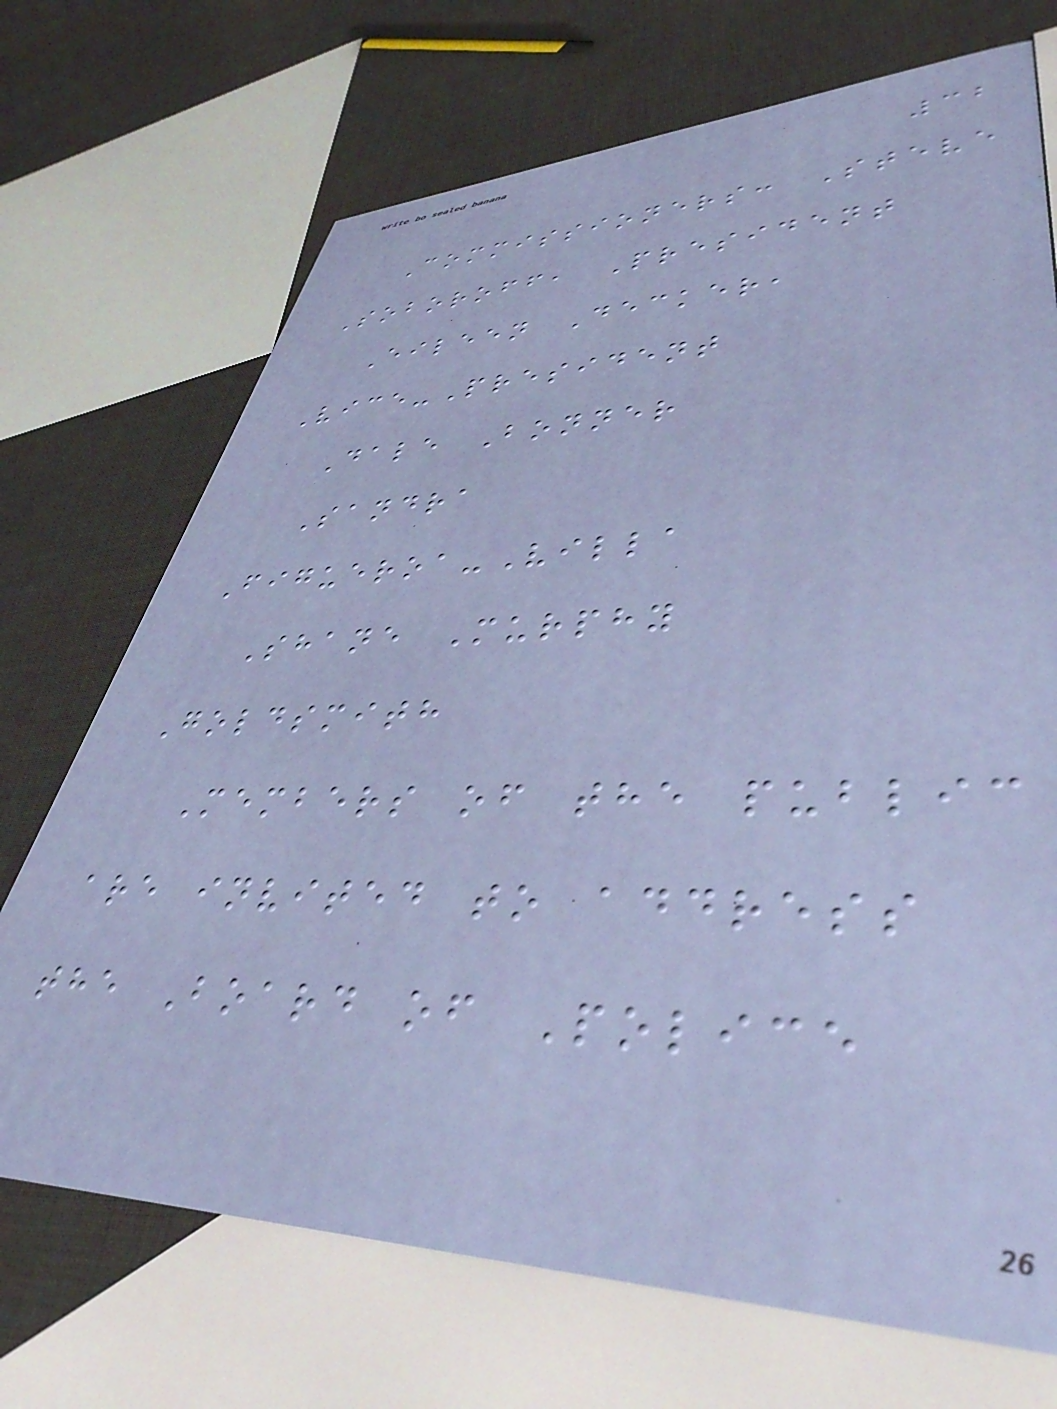32
Commissioners: Steve
Soboroff, President
Eileen Decker,
Vice-President
Dale Bonner
Sandra
Figueroa-Villa
Shane Murphy
Goldsmith
Members of the public
are invited to address
the Board of Police
